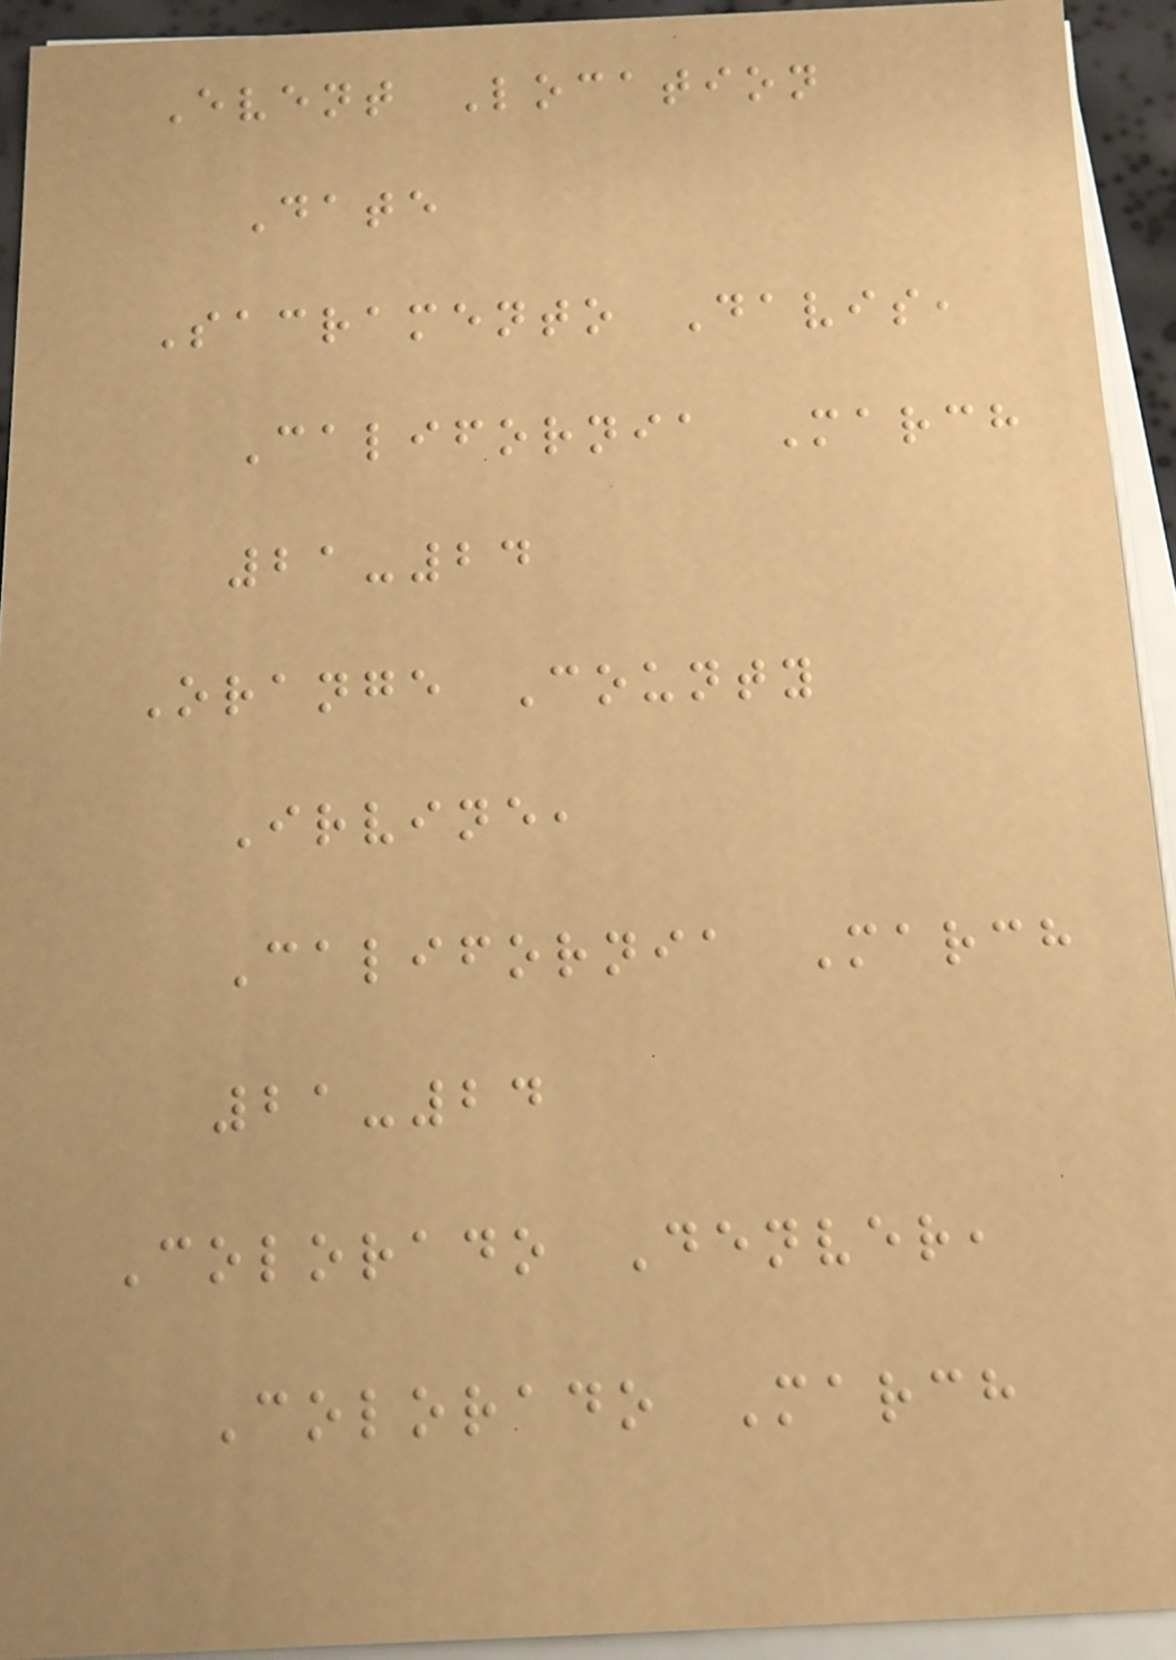Event Location
Date
Sacramento Davis,
California March
21-24
Orange County
Irvine,
California March
21-24
Colorado Denver,
Colorado March
